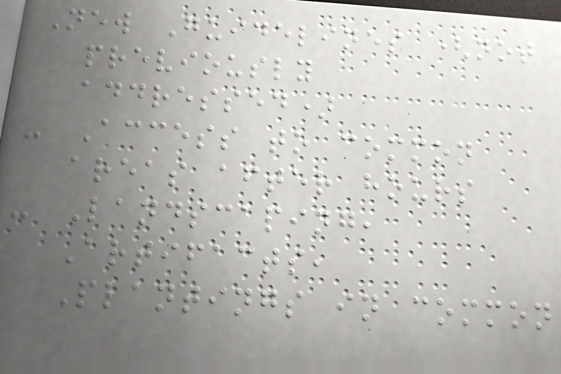New Guidelines (not
previously
addressed)
- Access to common
areas after hours
- Landscaping,
Artifacts,
Plantings in common
